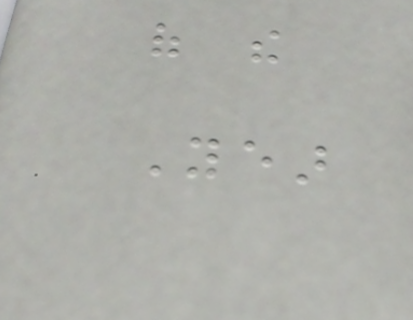of the
Year
